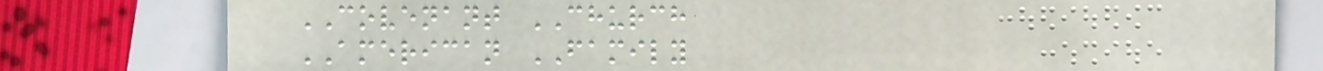COVENANT CHURCH
AMERICAN FAMILY
